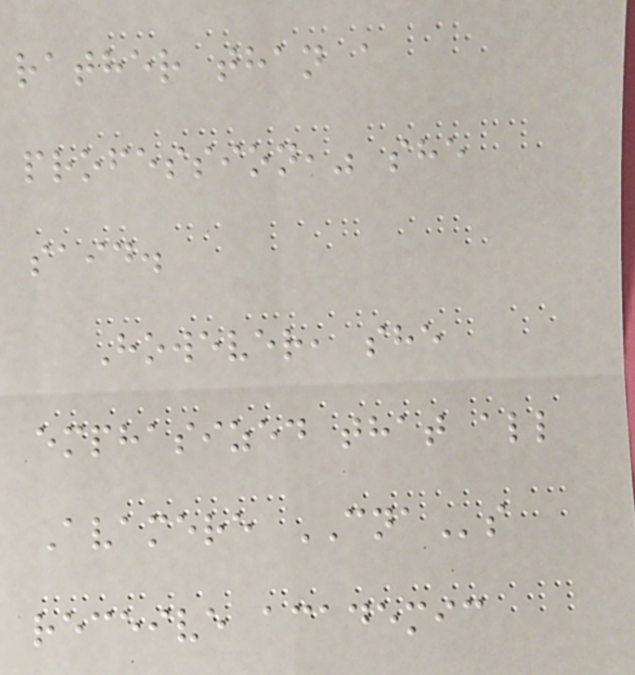rather than a
profession," she
said.
However, she
emphasized that all
Avamere CNAs
receive academic
